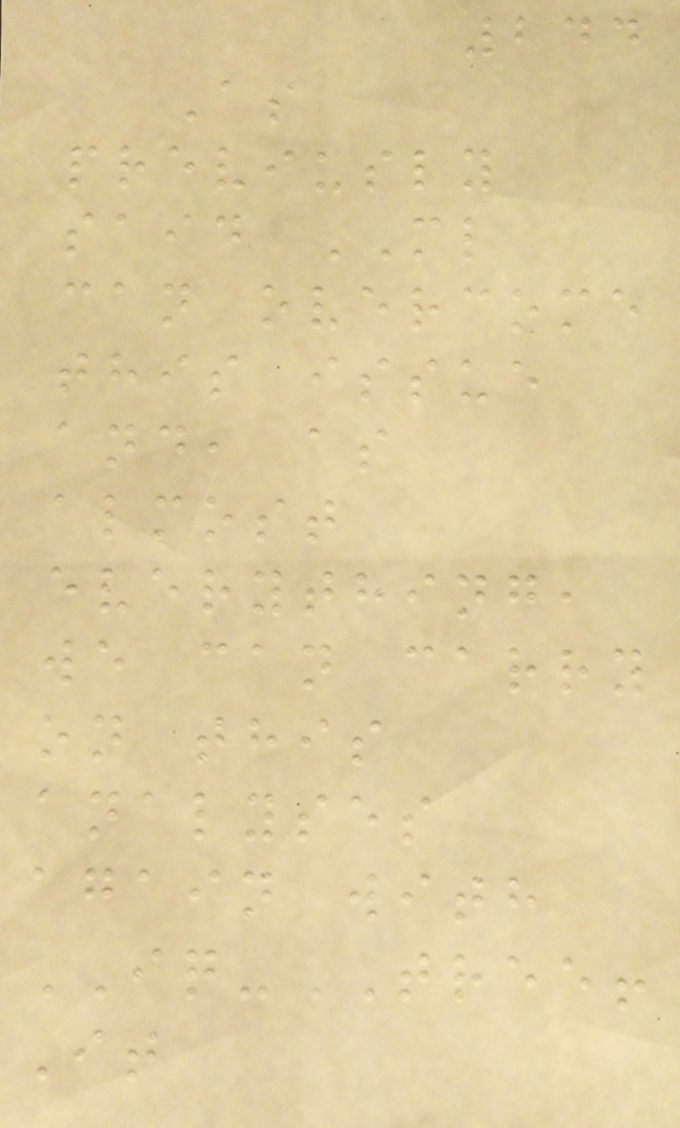244
As
previusly
said ML
can overcome
this issue
and, as
almost
everything,
we can carry
on this
analyses
again with
IQ-TREE!
It
